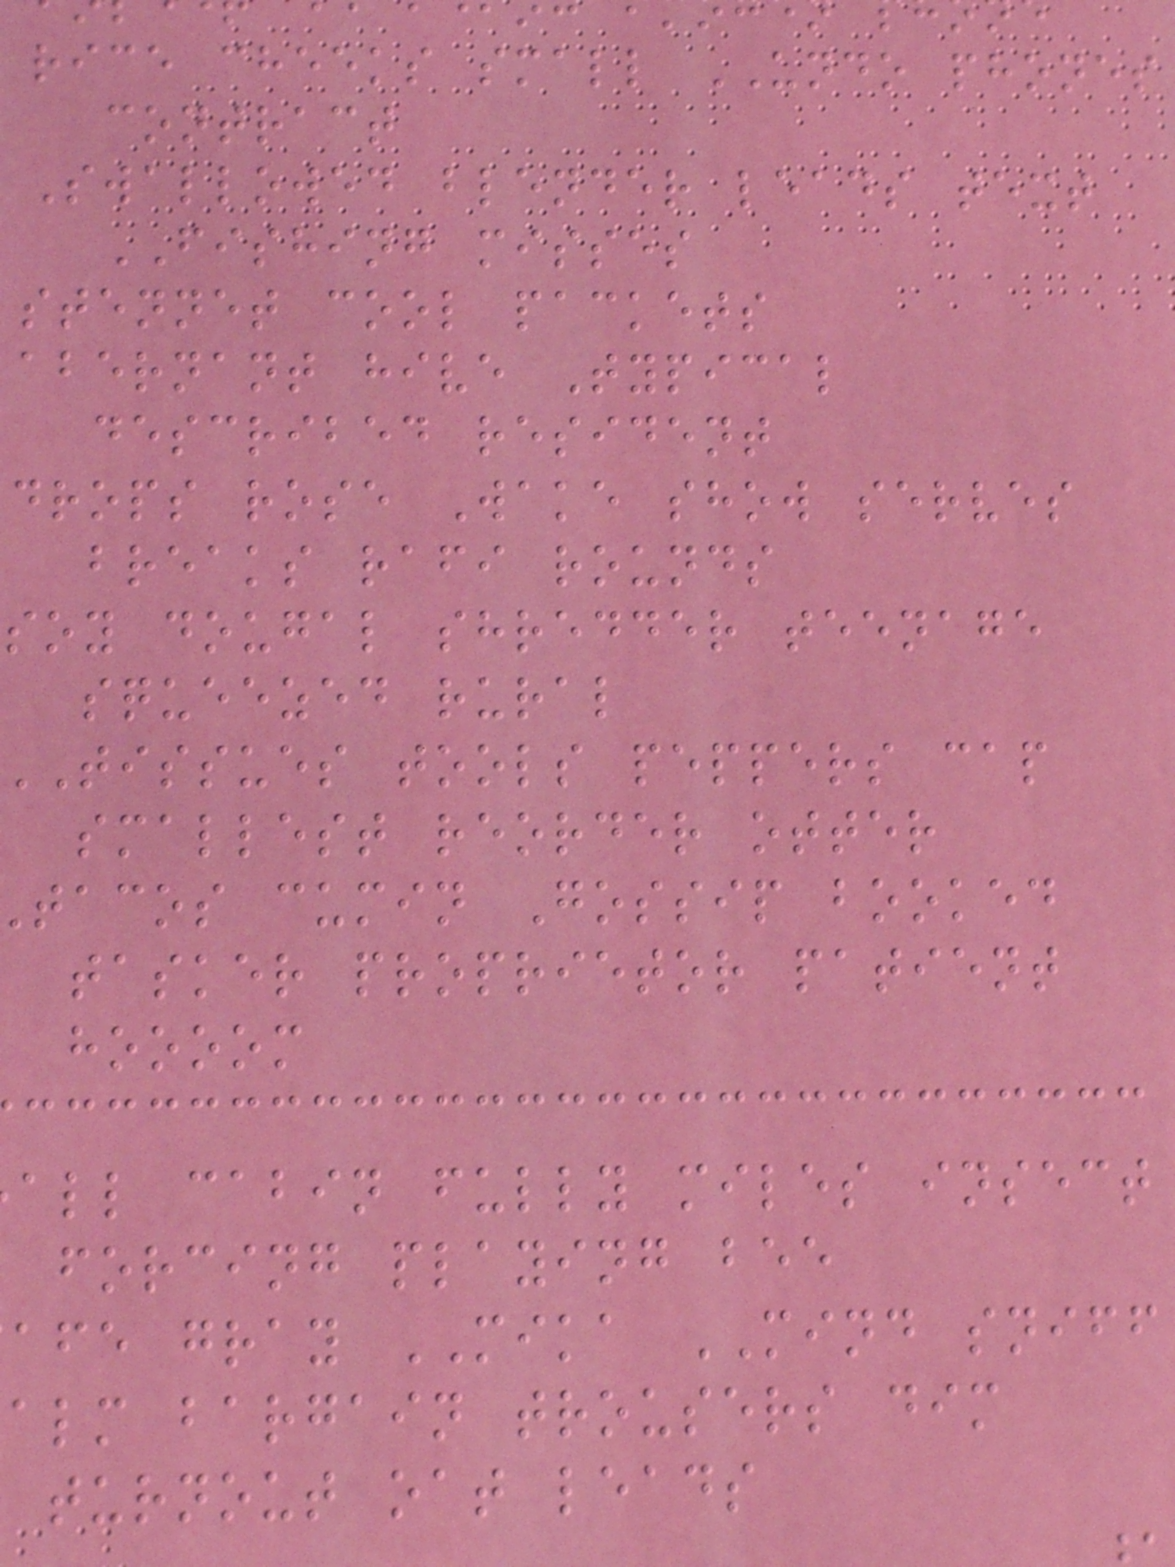rice cheeks small UNDO phones
contract
Swallowed blender leads text
FISHING misses
stennet cool packets
abernant hive Typical
described resident
drops rose Wake show serves
breaks rafi rounds
soy dougal shredder teenage
squeezed rural
tissues tools peppers cap
smallest reorder otter
tacos cumin Gossip booked
tasker proprietor patient
hoooom
all cabin fully miles insect
forcing playing bee
afe gray MIKA MIND sniff
alm bargain trousers dim
turnout oat leads
